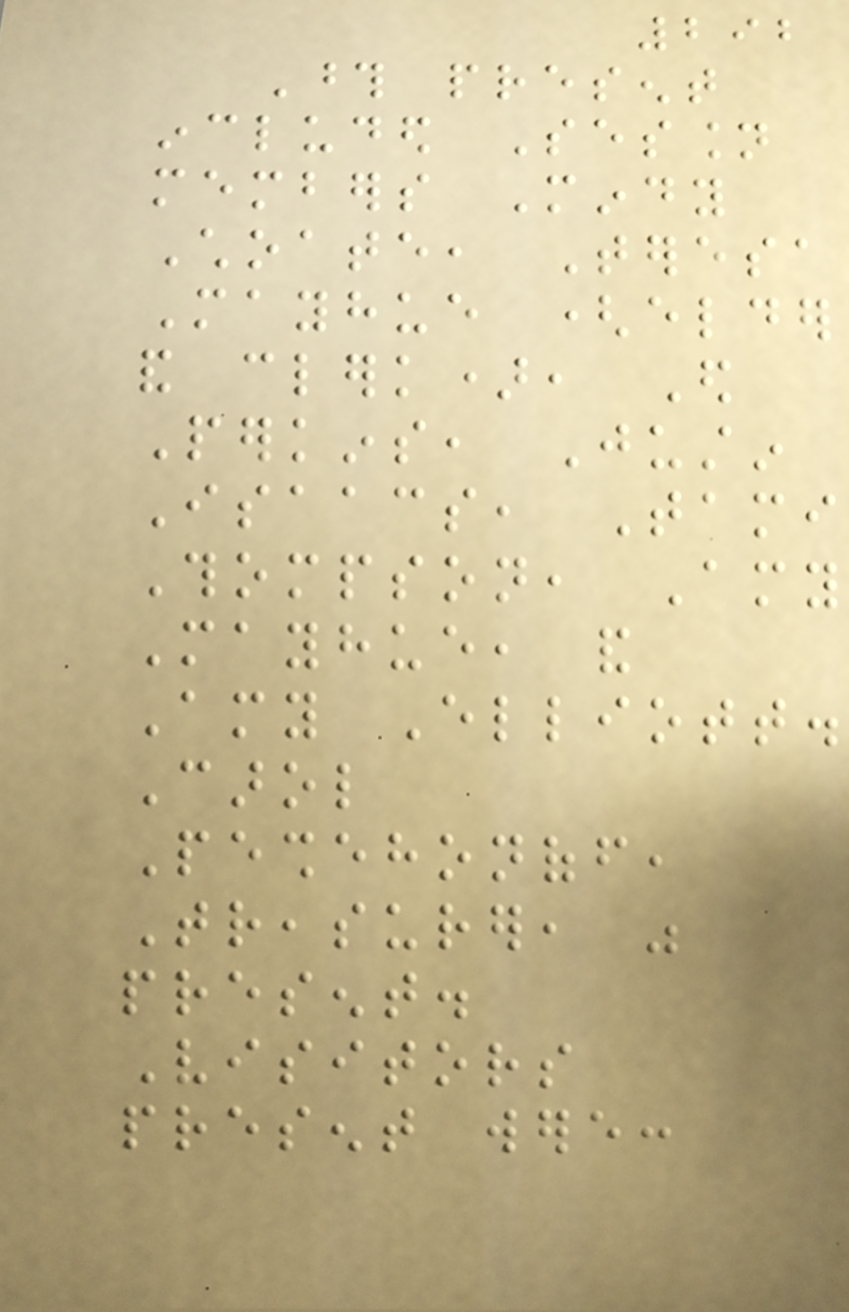292
Those present
included Session
members Mindy
Choate, Teresa
Mayhue (elder
and clerk), Ed
Perkins, Justin
Isaacs, Tami
Thompson, Amy
Mayhue, and
Amy Elliott.
Carol
Peshehonoff,
Treasurer, was
present.
Visitors
present were:
